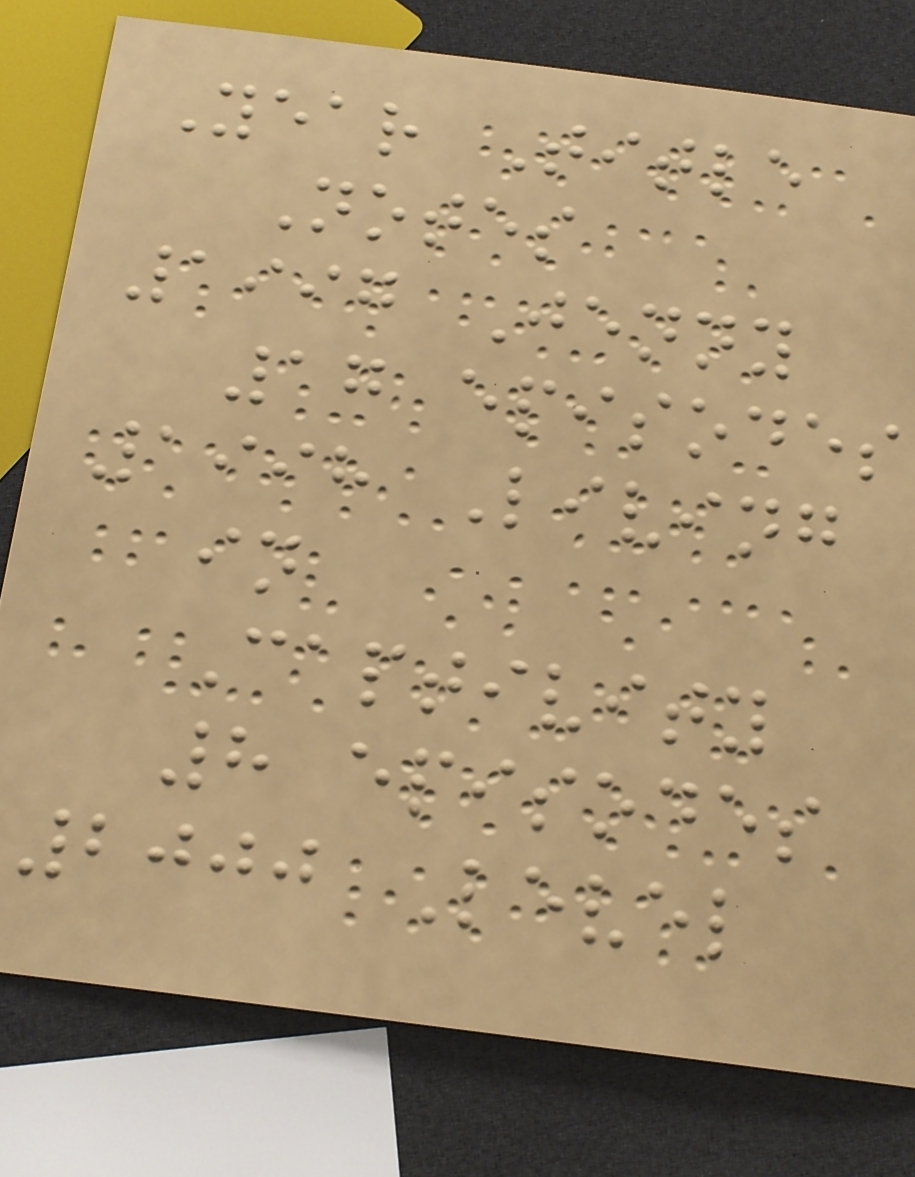Year Title
Notes
1997 Jenny
17 episodes
1998 Living
in
Captivity
8 episodes
2000 Level
